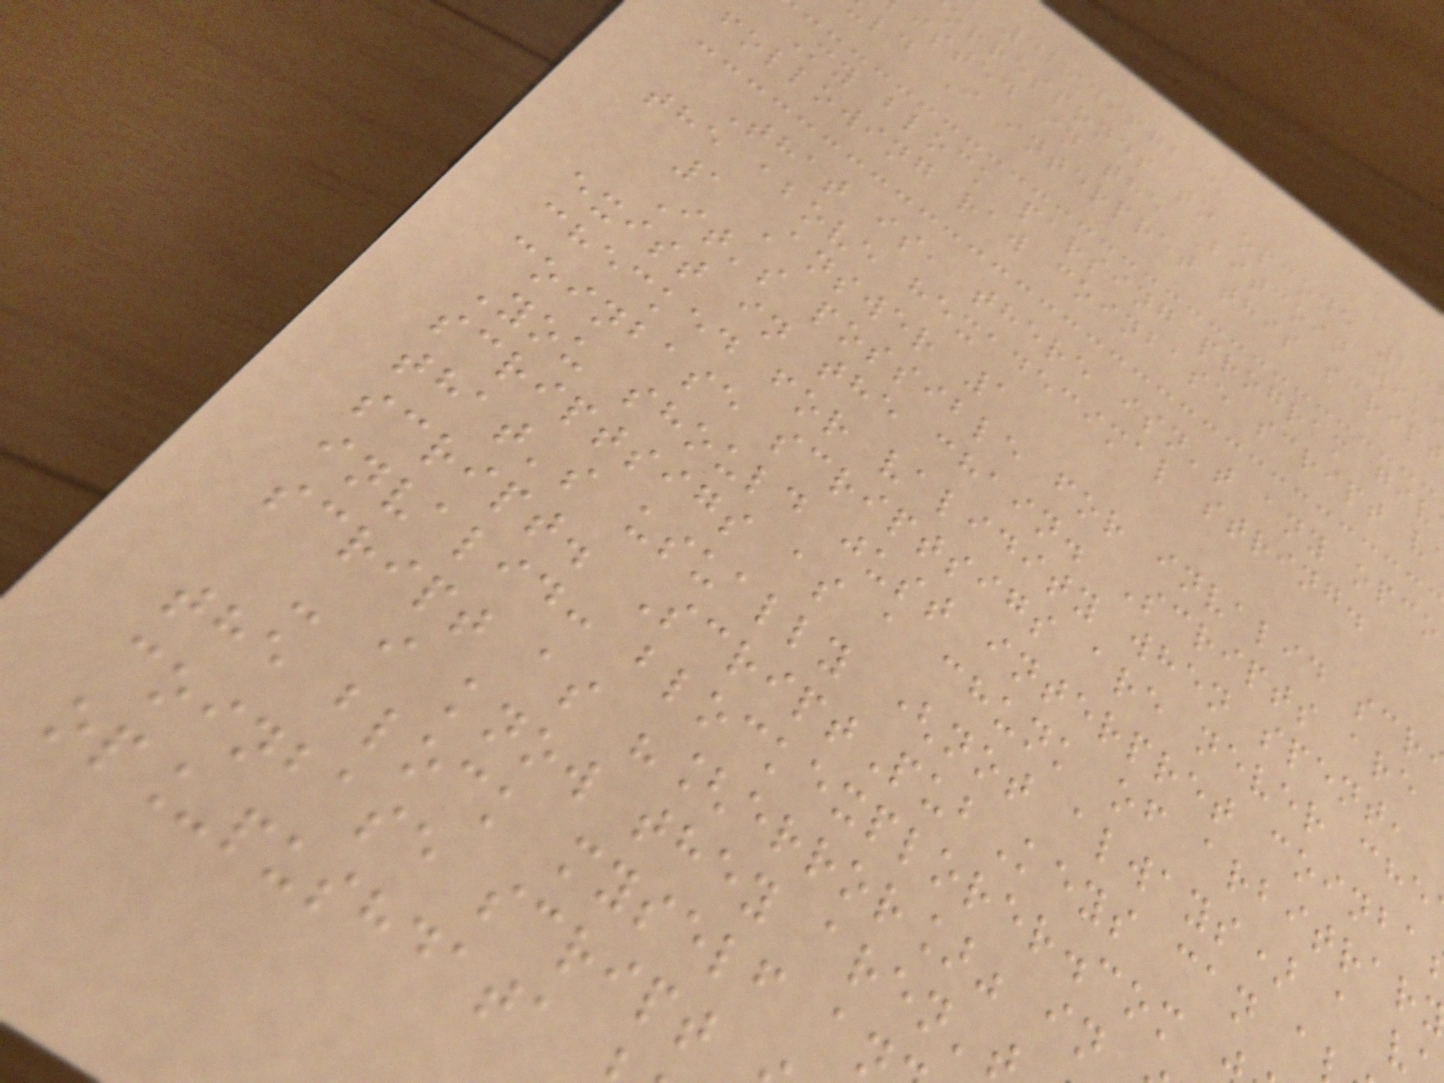4294967295
orresponds to opcode 25
isted in the Bitcoin wik
ld I interpret this scrip
My block parsing program giv
following raw coinbase script v
That is, there isn't any opco
the above hexadecimal string.
1 Answer 1
It's possible for invalid scr
exist in the chain. Scripts are
checked for validity when spent,
coinbase scriptsigs are never che
You should just interpret coinba
scriptsigs as a chunk of arbitrar
that's usually (not always) a v
script. ScriptPubKeys can a
invalid: blockexplorer.com
script as "[error]" in
- i know they aren'
the block myself a
coinbase script
op_pushdata
